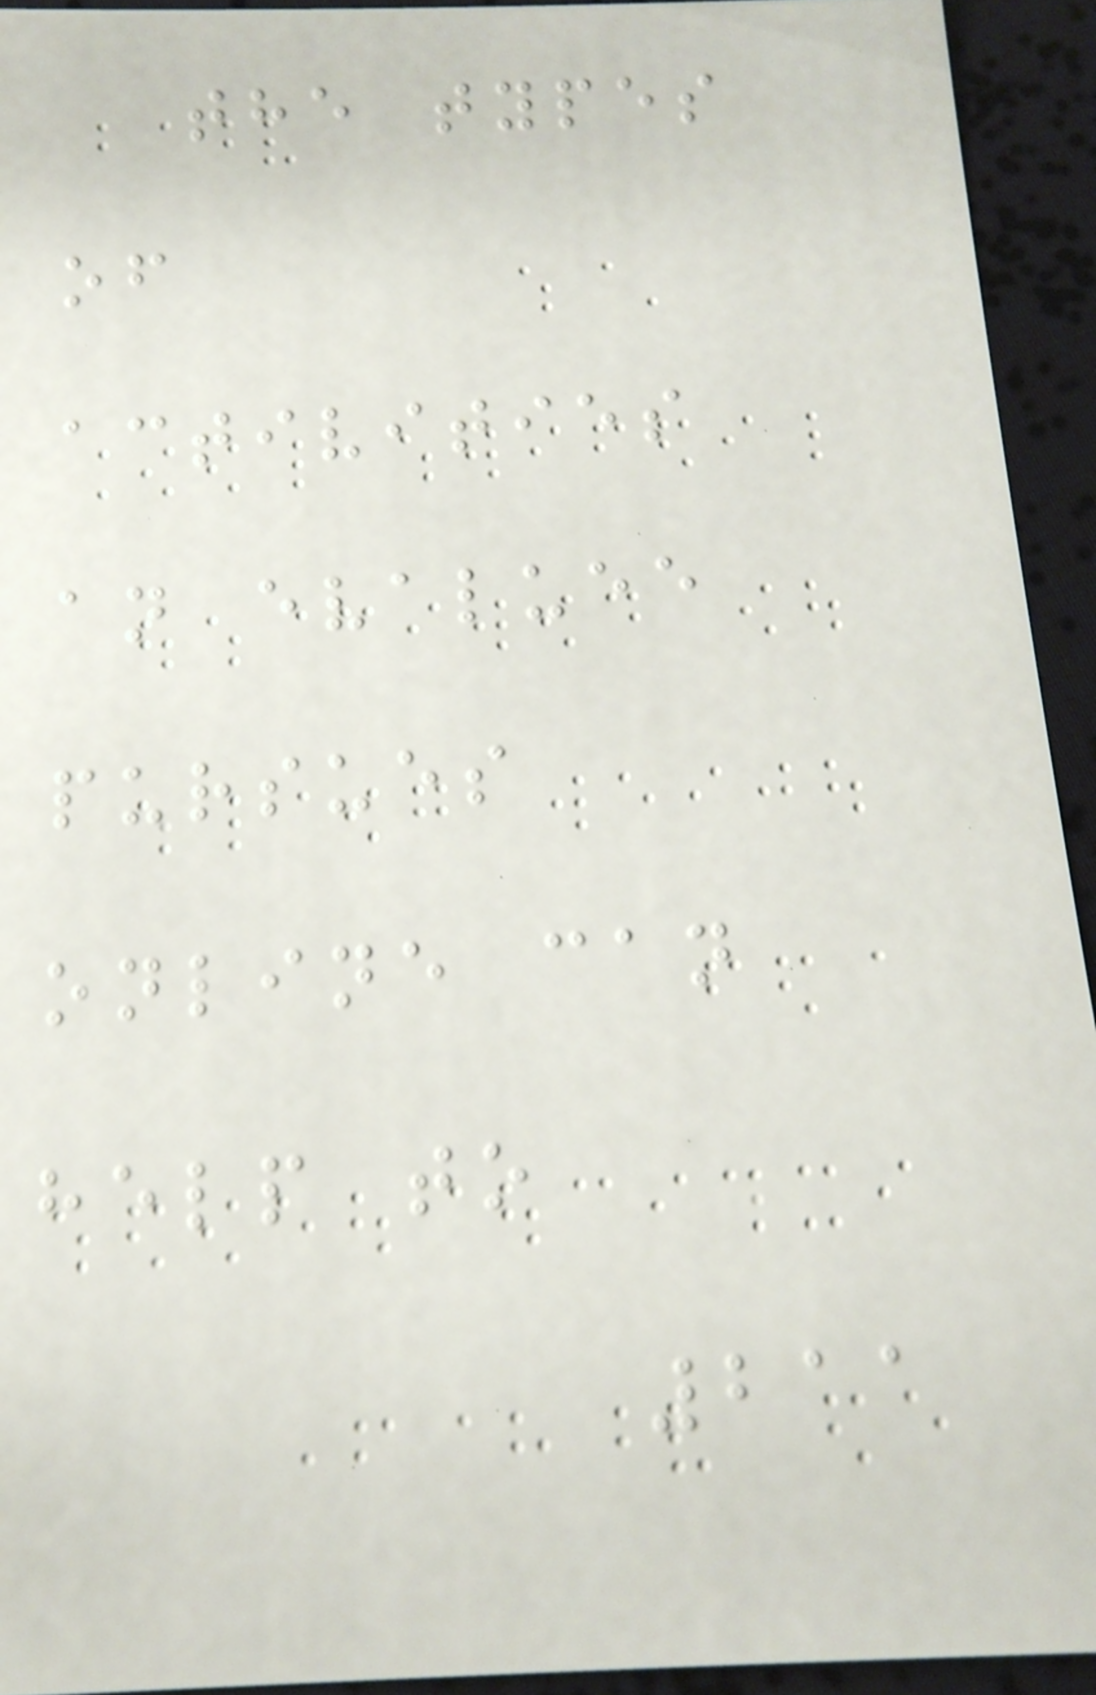the types
of
activities
an evaluee
pursues
online can
help to
211
